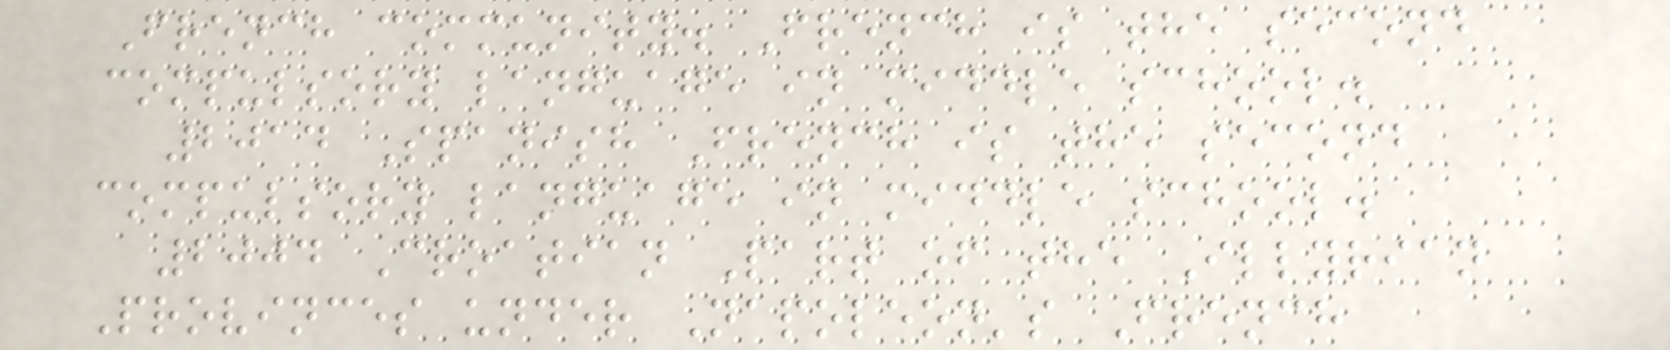French community. French is the second
compulsory language in middle school.
2014 Spanish French is the second
compulsory language in middle school.
2004 Croatian Part of the Illyrian
Provinces under Napoleon's French
